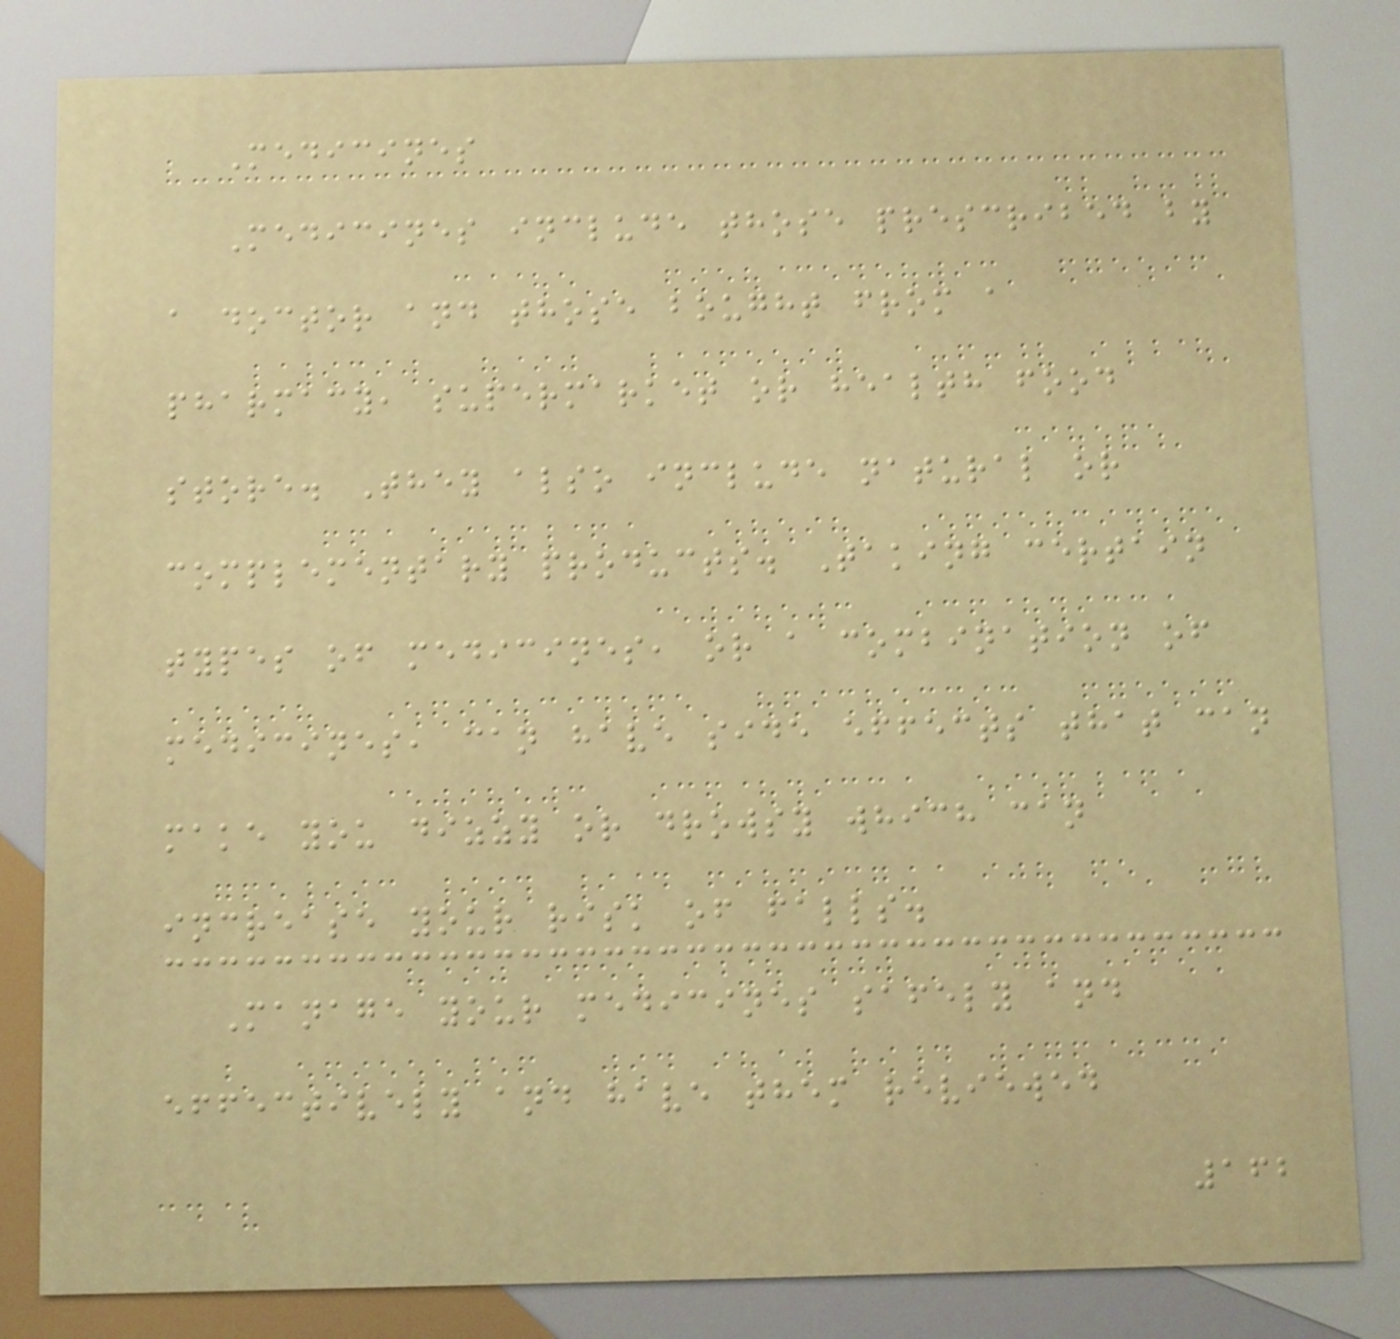Medicines
Medicines include those prescribed by
a doctor and those bought from a
pharmacy, supermarket or health food
store. They also include natural or
complementary products. Taking certain
types of medicines, or a combination of
medicines, can have side effects that can
make you dizzy or drowsy which can
increase your risk of falls.
Manage your medicines safely and
effectively and have them reviewed
162
